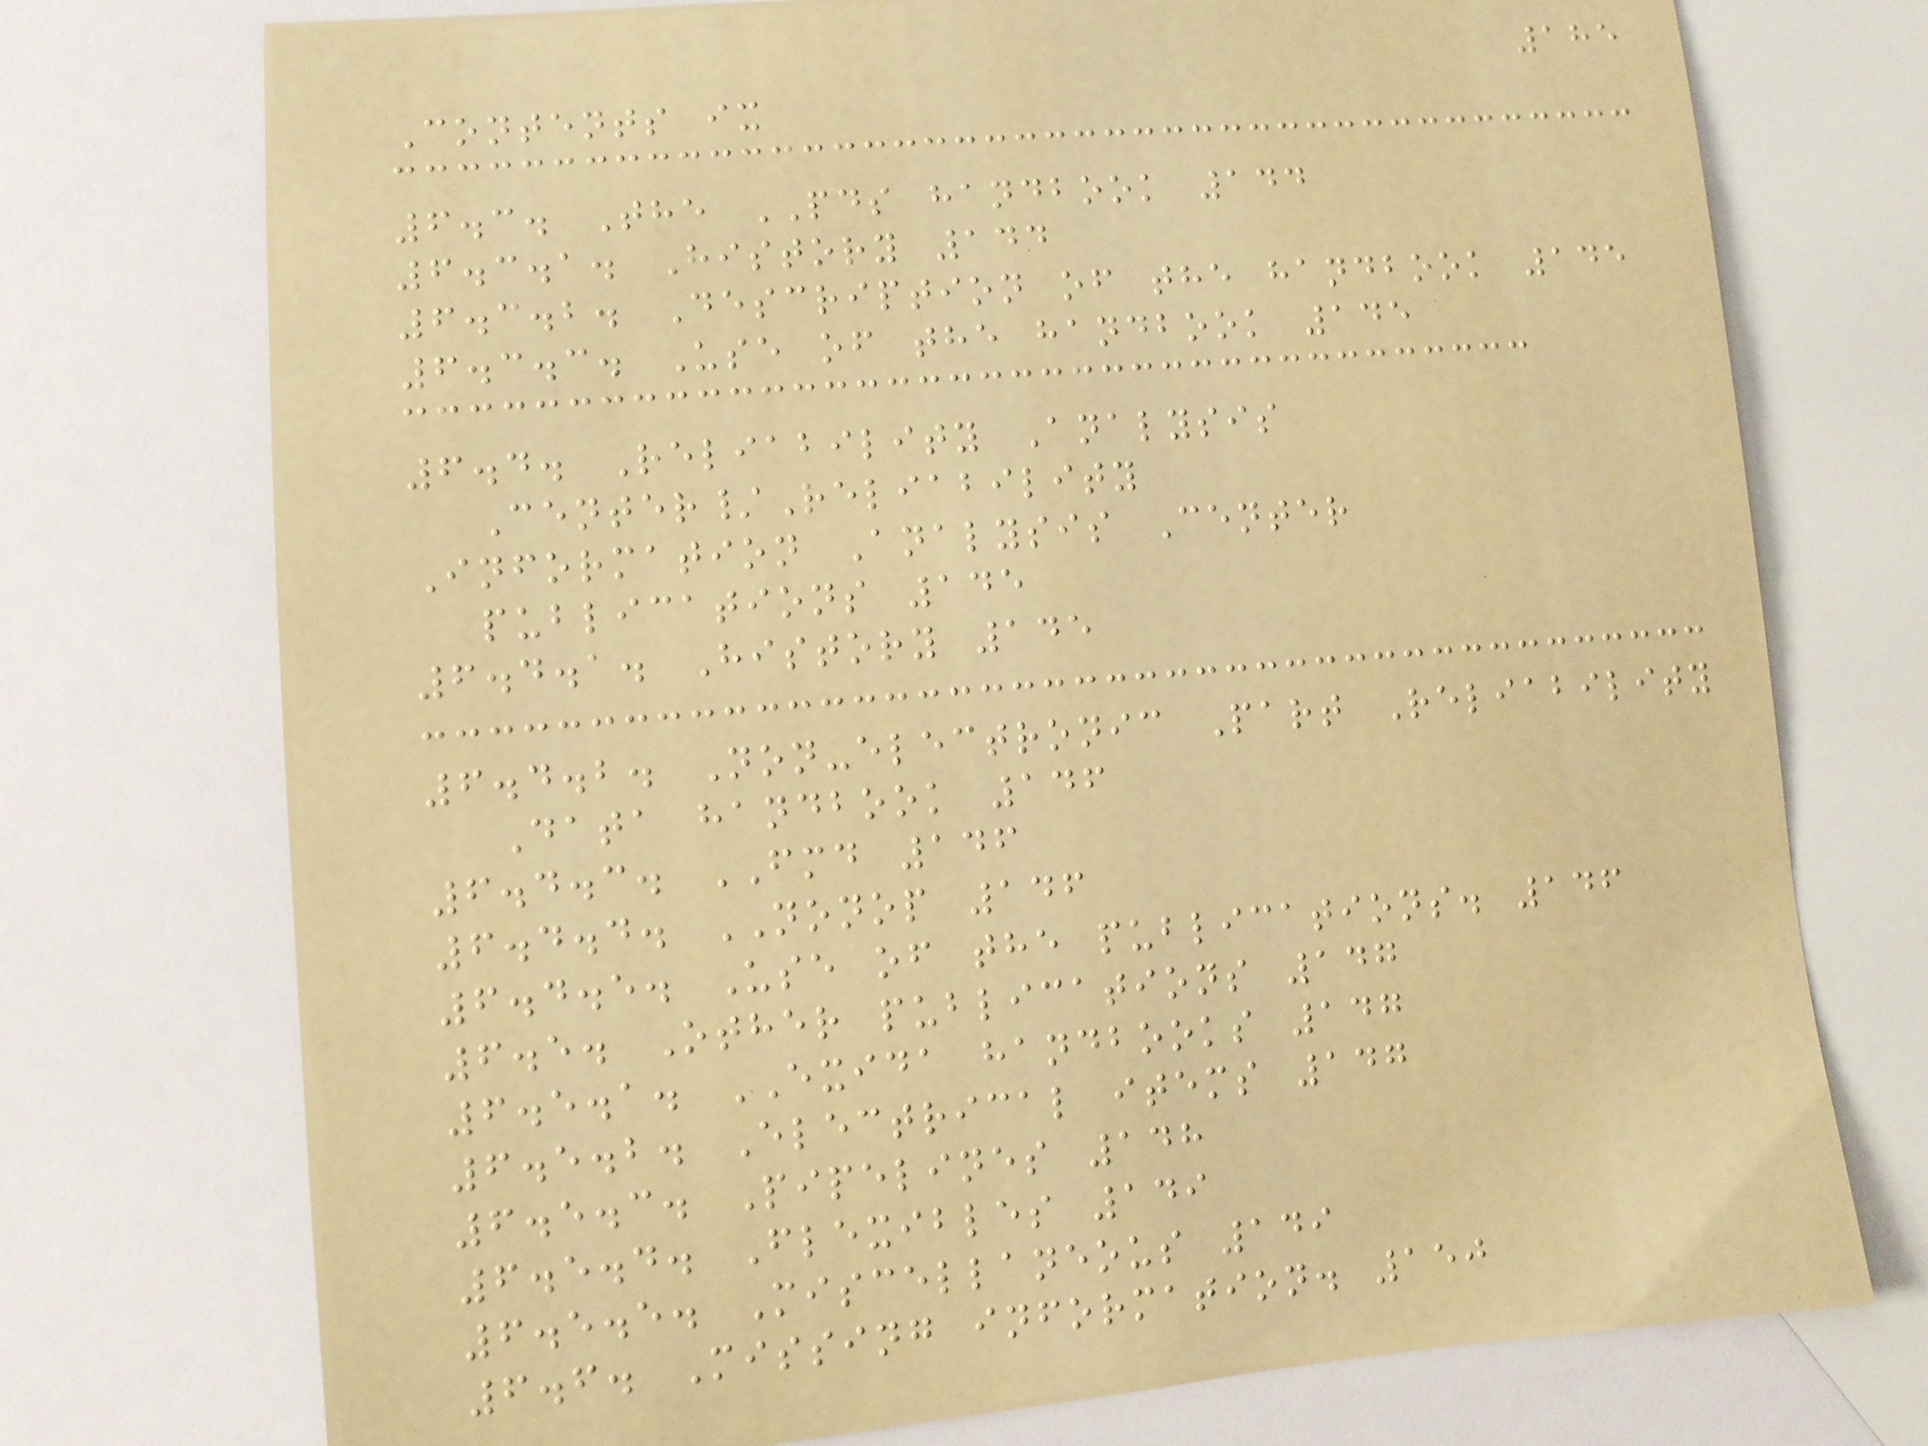185
Contents ix
6.3. The PDS handbook 144
6.3.1. History 144
6.3.2. Description of the handbook 145
6.3.3. Use of the handbook 145
6.4. Reliability Analysis
Center/Reliability
Information Analysis Center
publications 145
6.4.1. History 145
6.4.2. Non-electronic Part Reliability
Data handbook 146
6.4.3. FMD 146
6.4.4. NONOP 146
6.4.5. Use of the publications. 146
6.5. Other publications 147
6.5.1. EXIDA handbooks 147
6.5.2. Electrical items 147
6.5.3. Pipelines 148
6.5.4. Flexibles 149
6.5.5. Miscellaneous 149
6.6. Missing information. 150
